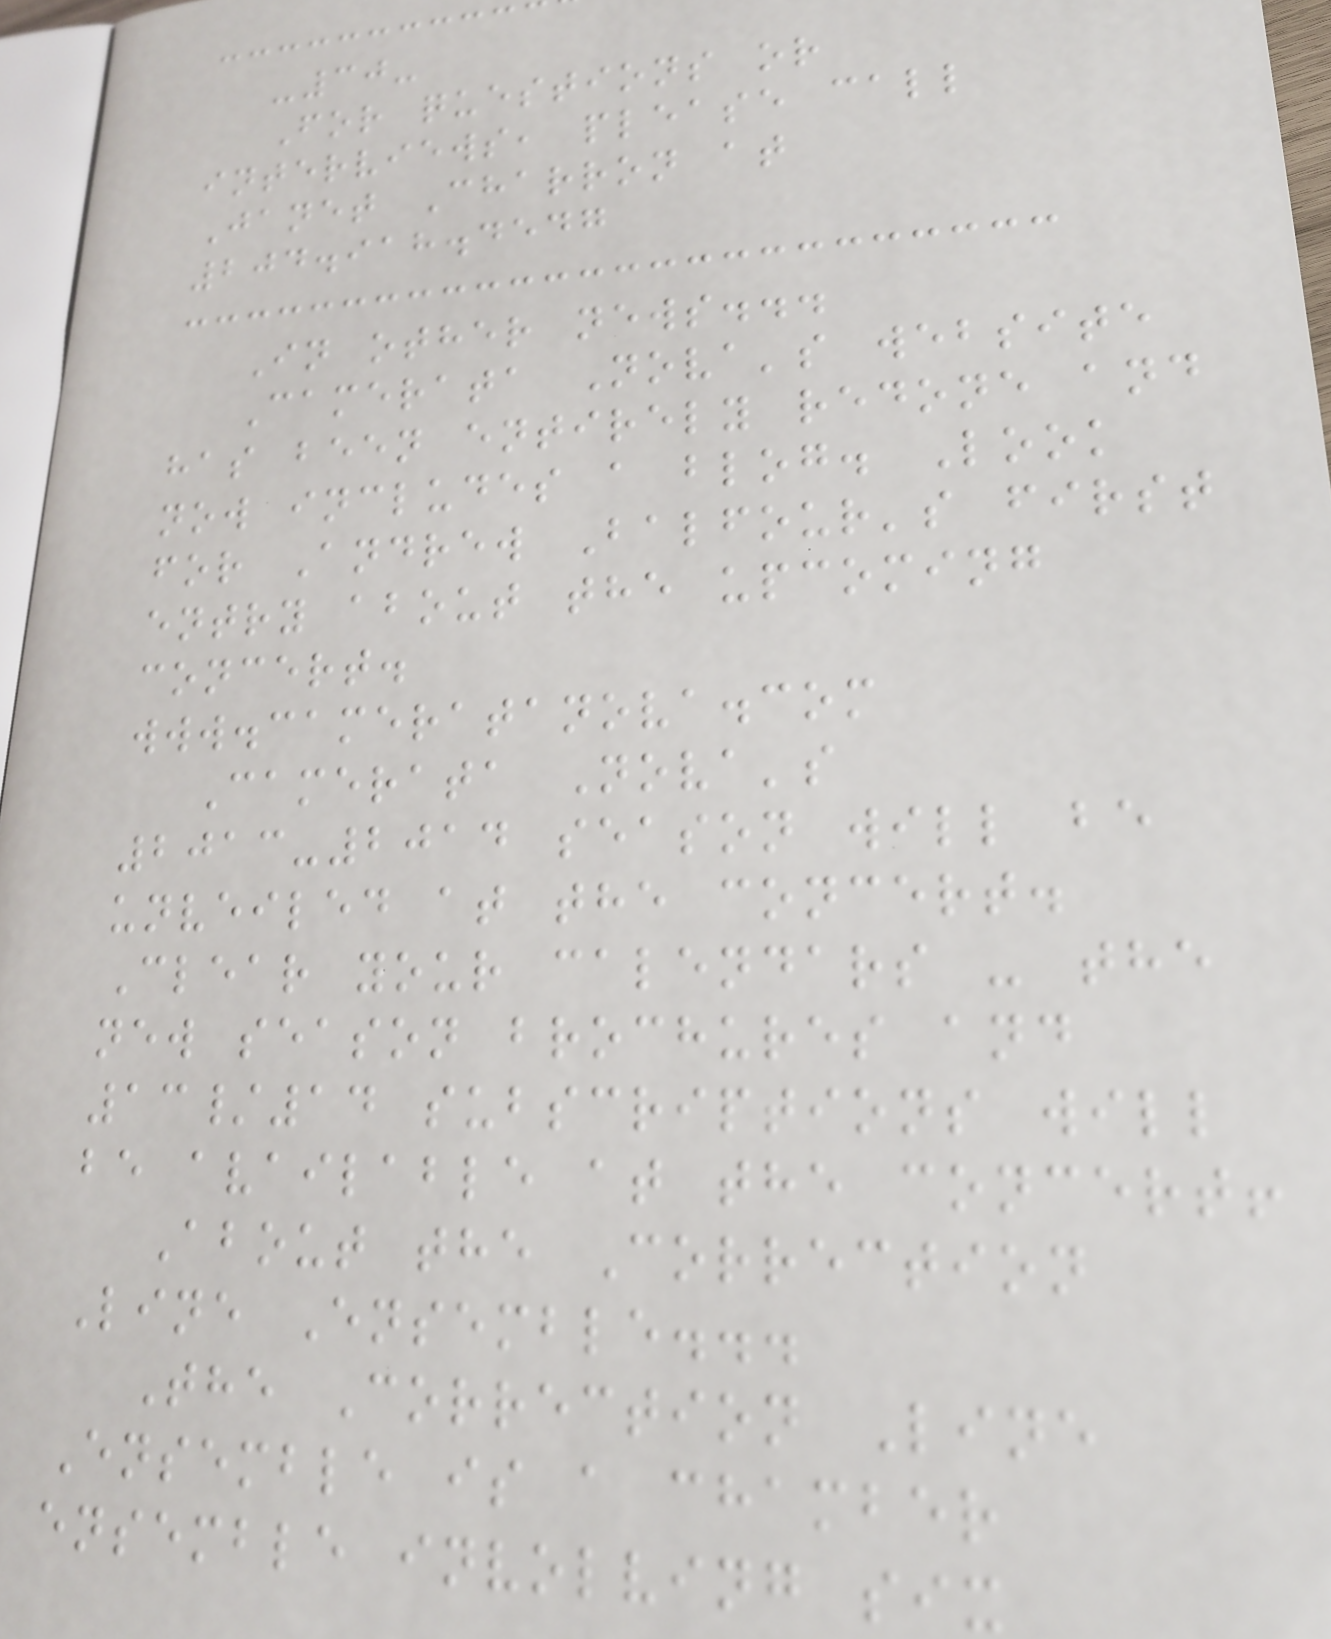-30-
For questions or
interviews, please call
Janet Charron at
204.918.4547
In other news...
Camerata Nova's website
has been entirely redone and
now includes a blog. Look
for Andrew Balfour's first
entry about the upcoming
concert.
www.cameratanova.com
Camerata Nova's
2013-2014 season will be
unveiled at the concert.
Clear your calendars - the
new season brochures and
13/14 subscriptions will
be available at the concert!
About the Correction
Line Ensemble...
The Correction Line
Ensemble is a chamber
ensemble involving six
